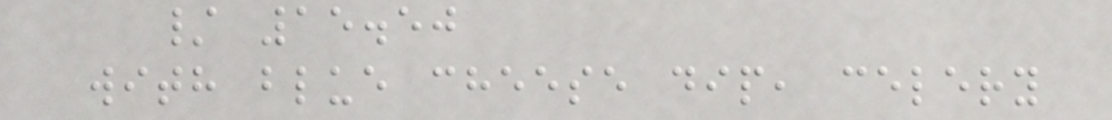/ 15.50
with blue cheese dip, celery
